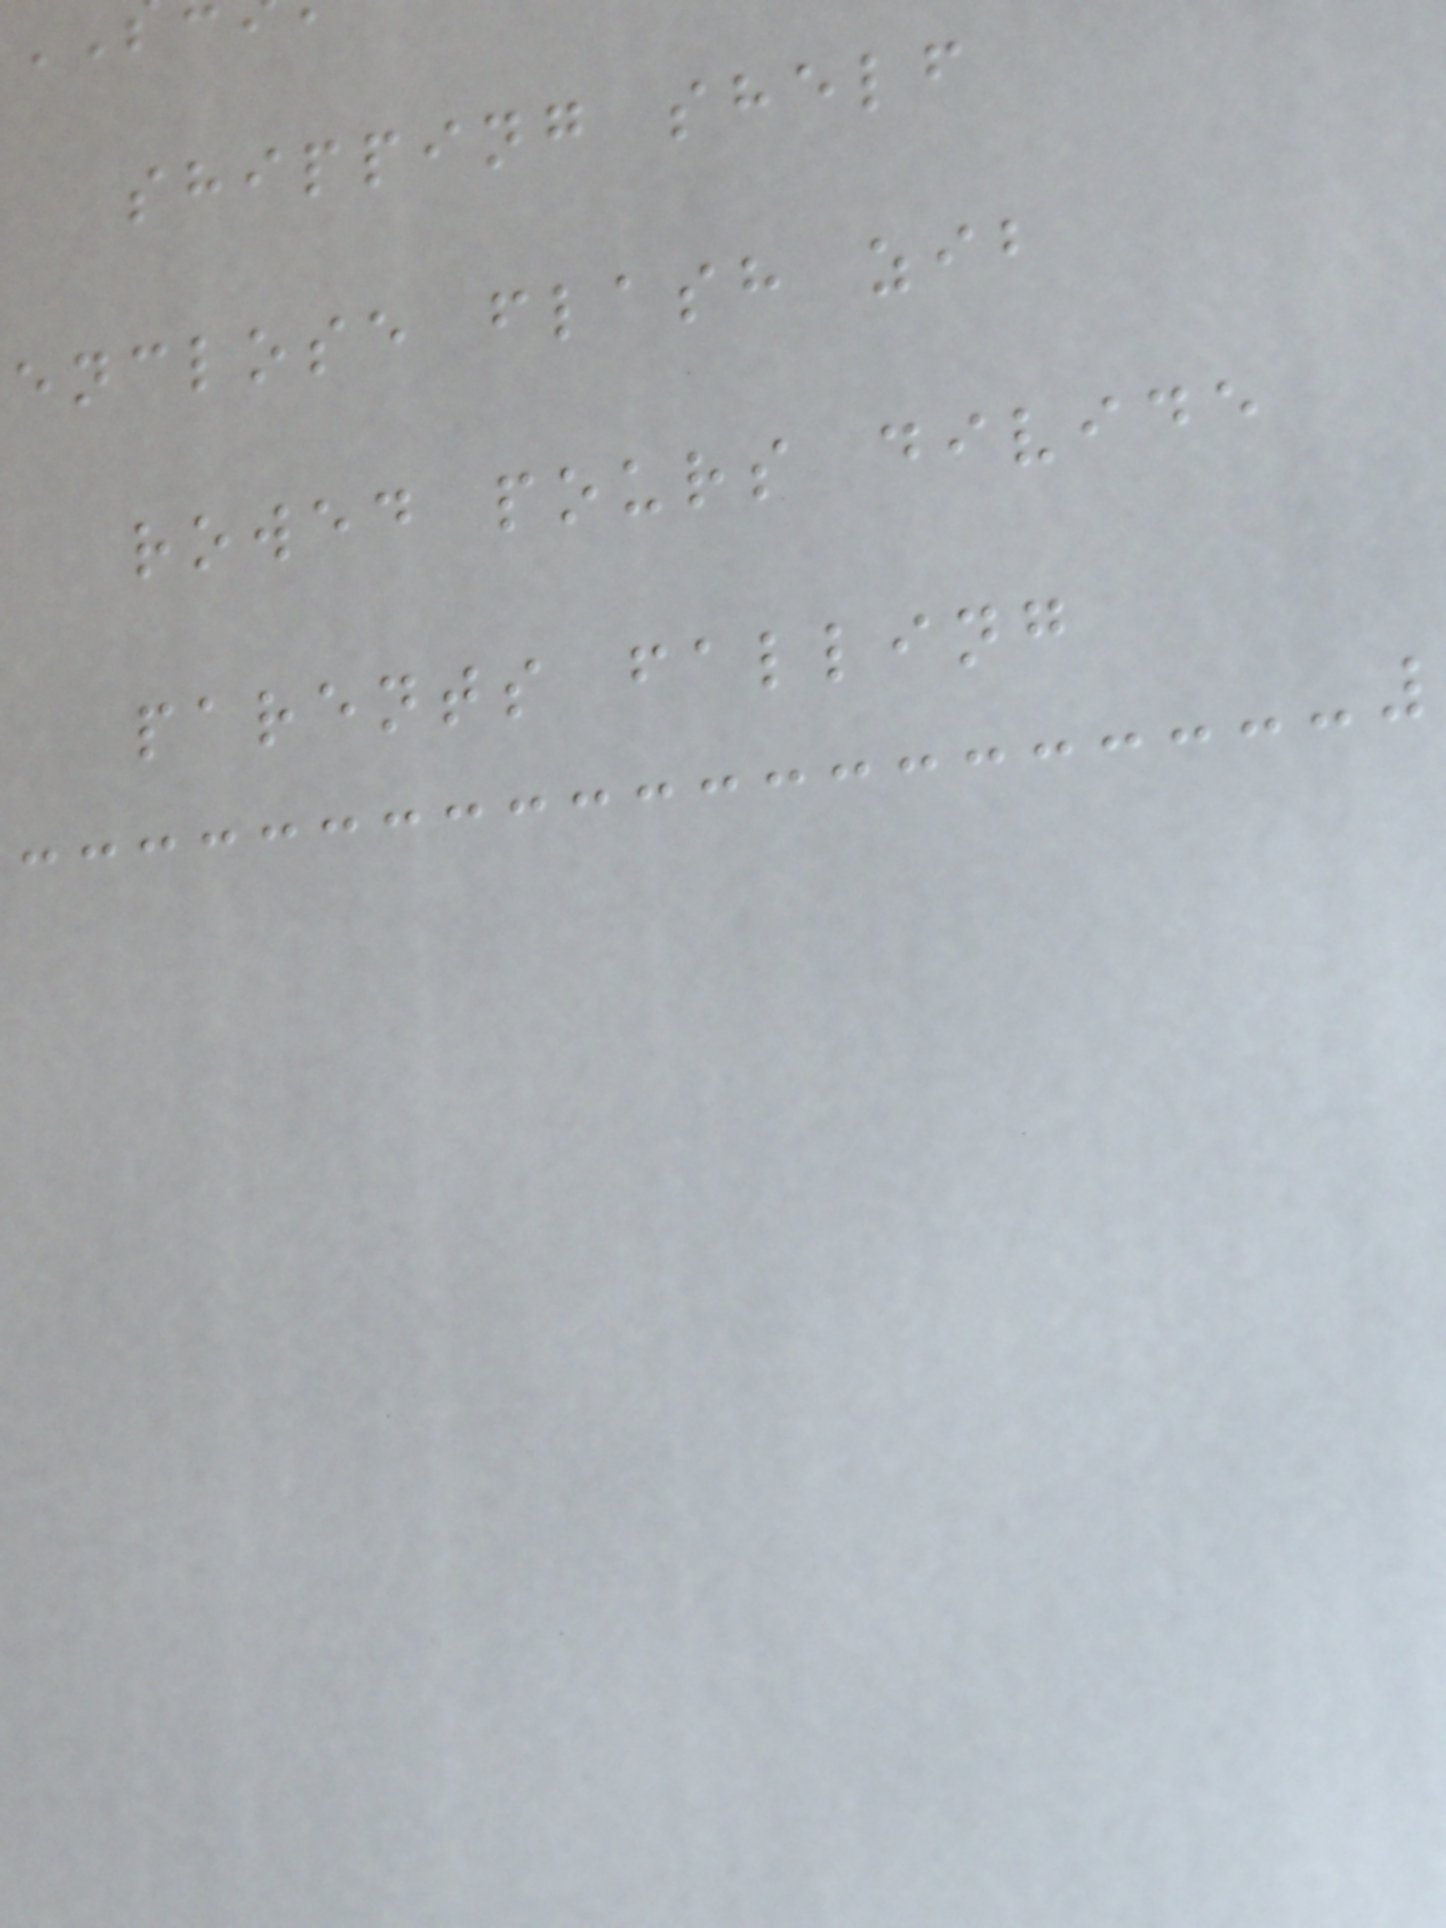shipping shelf
enclose flash zib
rowed pours divide
parents falling
